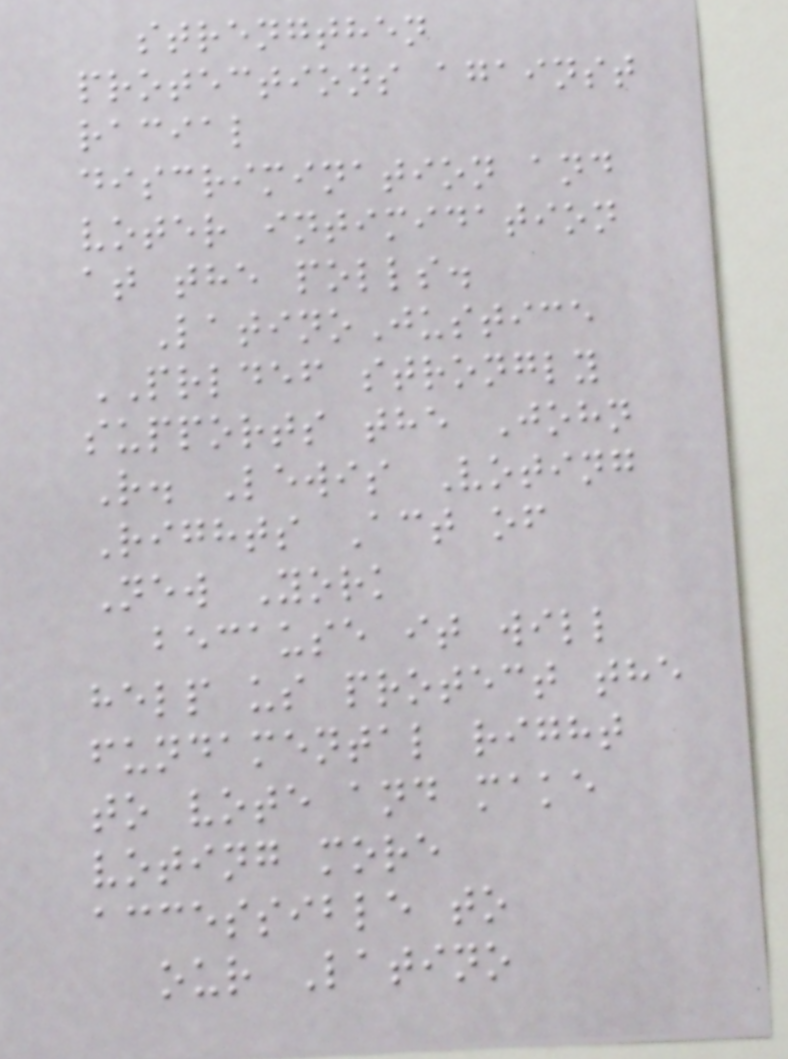strengthen
protections against
racial
discrimination and
voter intimidation
at the polls.
LatinoJustice
PRLDEF strongly
supports the John
R. Lewis Voting
Rights Act of
New York
because it will
help us protect the
fundamental right
to vote and make
voting more
accessible to
our Latino
